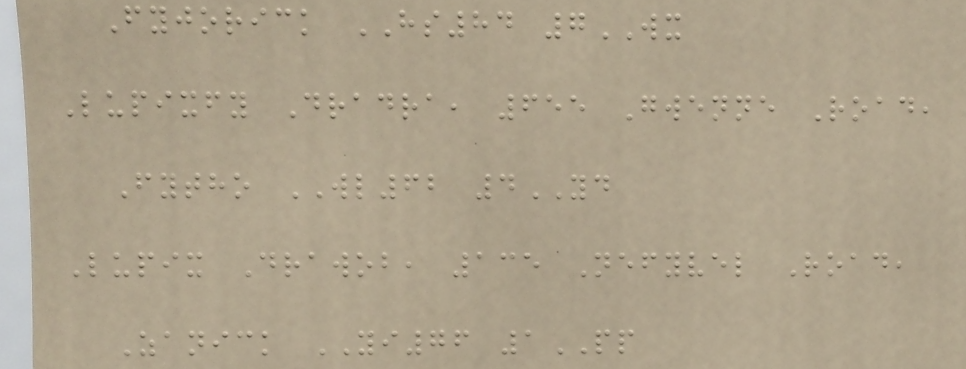Fyjorick HS84 7WX
Lupixfy Dradra, 655 Gwenne Road,
Fytho WL62 4YD
Lupix Drawob, 135 Nefyvel Road,
Zanick YI76 1PP
